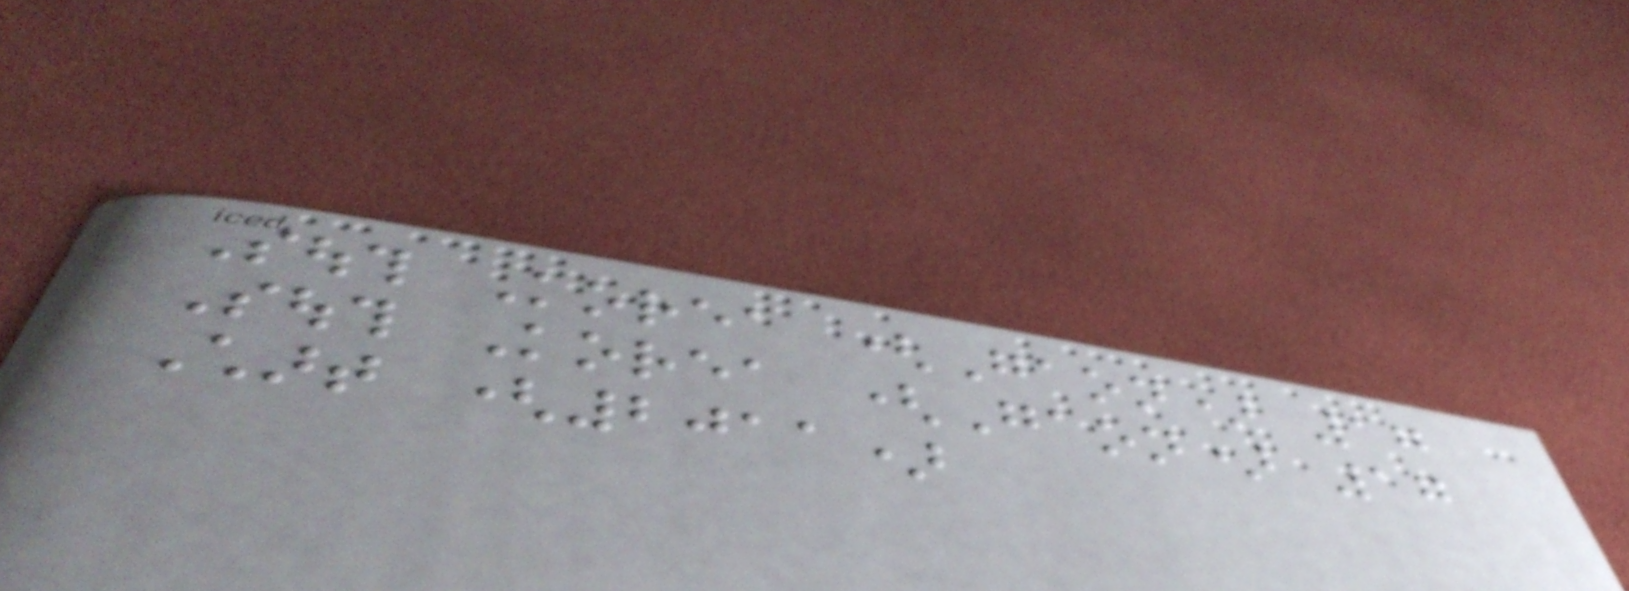South Korea (Gaon) 17
South Korea (Gaon) 17
Chart (2011)
